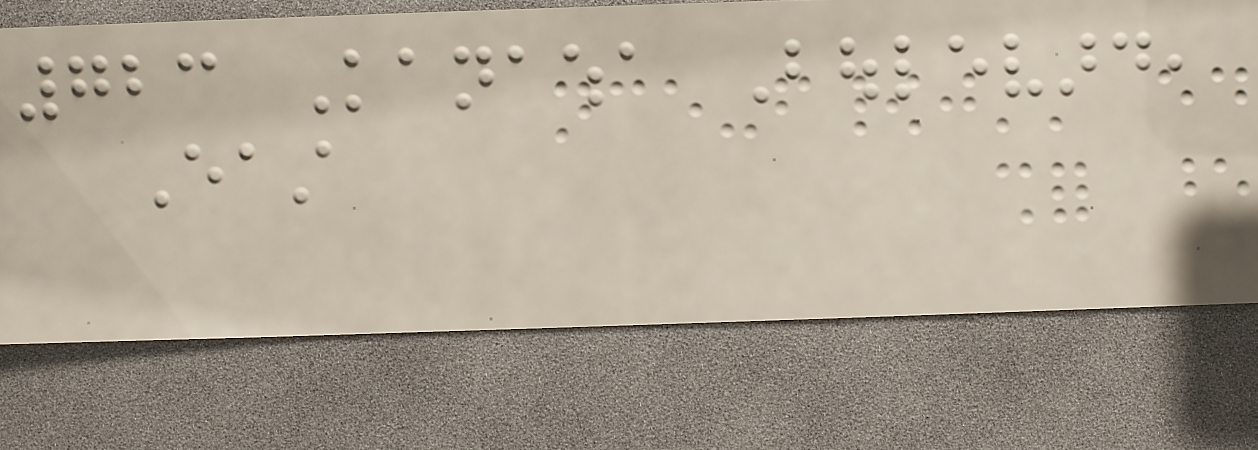723 Kanawha Boulevard,
East
